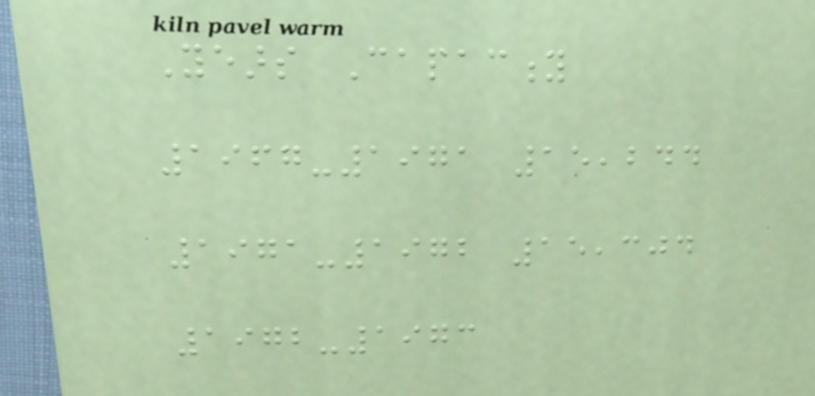Years Capacity
1967-1971 15,244
1971-1972 15,304
1972-1973
